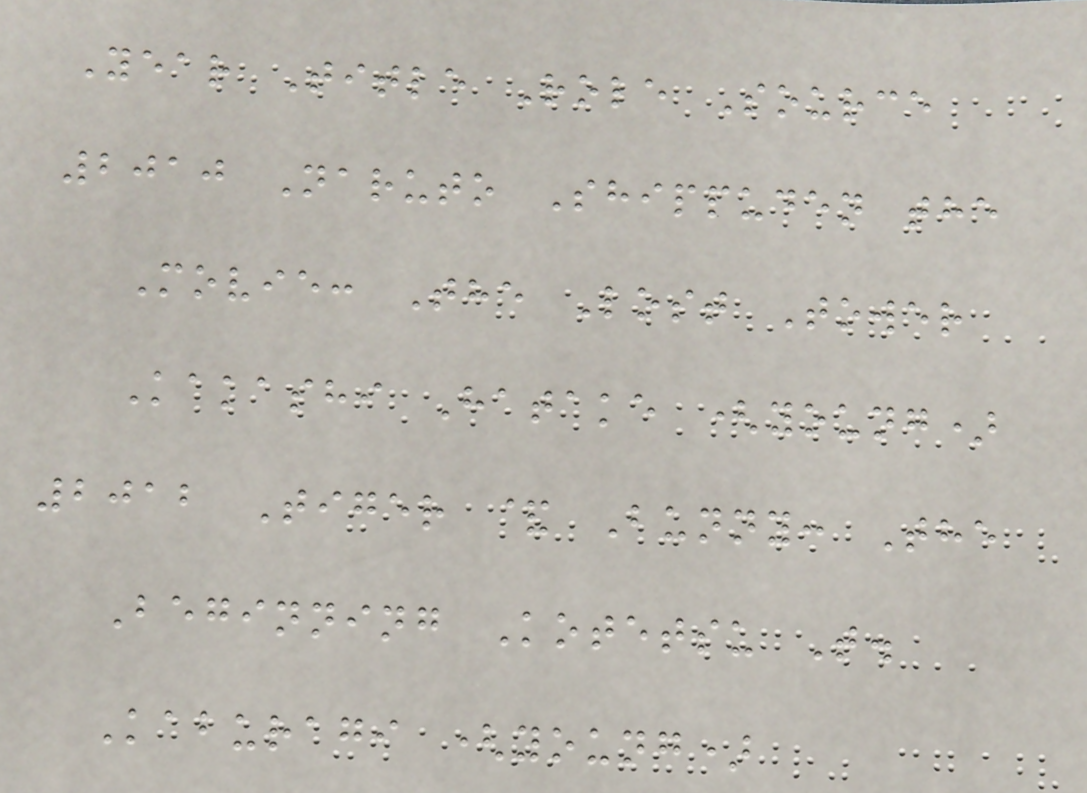Year Title Role Source
2010 Naruto Shippuden the
Movie: The Lost Tower
Kakashi Hatake (young)
2012 Tiger & Bunny: The
Beginning Kotetsu T.
Kaburagi (young)
